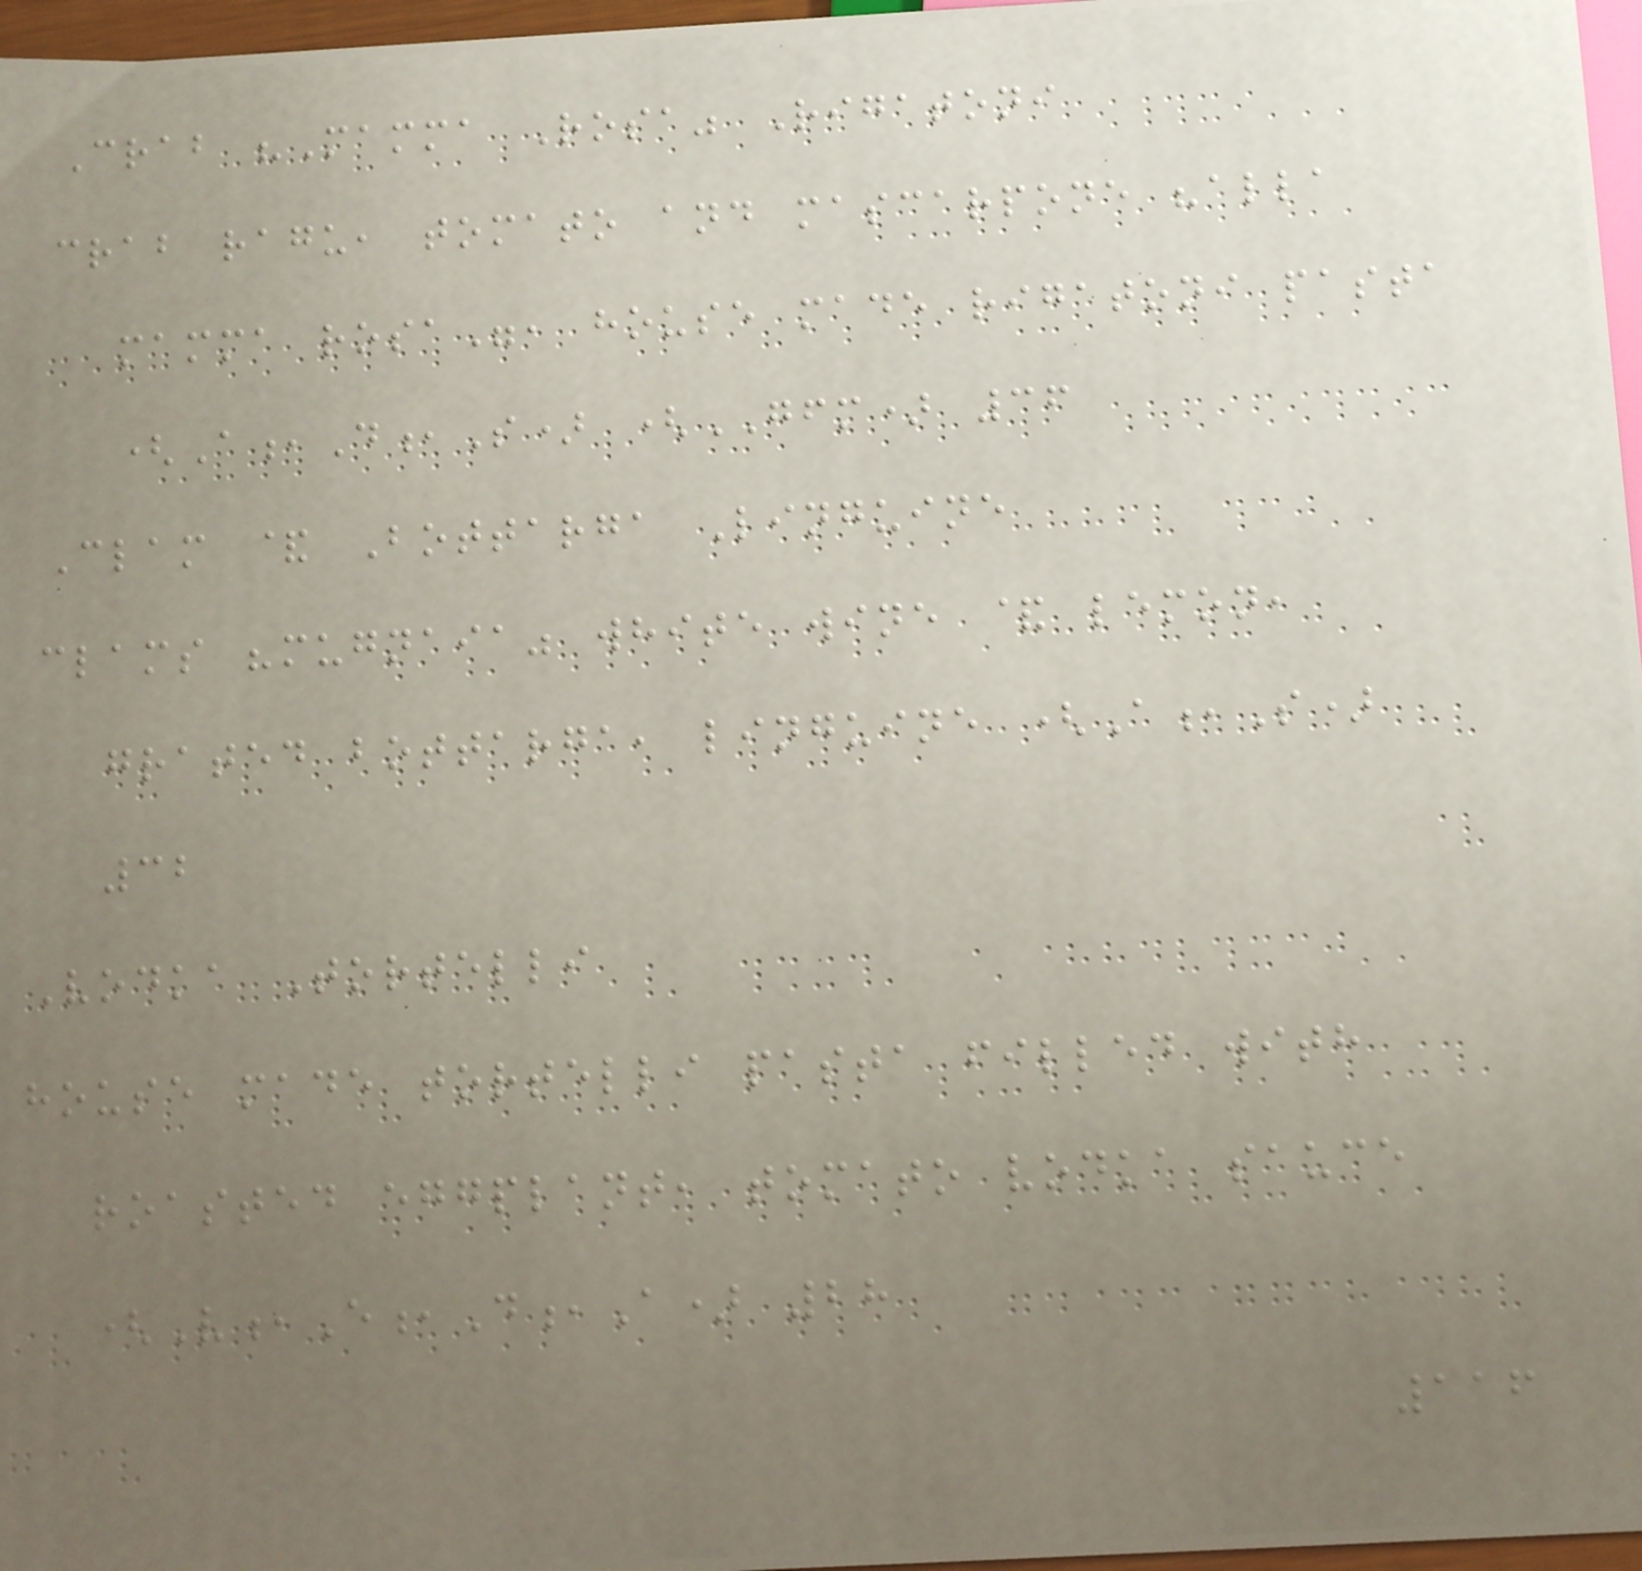Crab "Mamma Rosa" Rigatoni
crab ragu, tomato and mascarpone "alla
mamma rosa", house made rigatoni pasta
(A,D,S) (GFM) 36
Clam & Bottarga Linguine
clams "mugnaia" white wine & lemon,
grated bottarga, linguine (A,S)
32
Vodka Tortelli
house made tortelli pasta filled with
roasted eggplant, tomato vodka sauce
(V,E,D,A) 28
116
